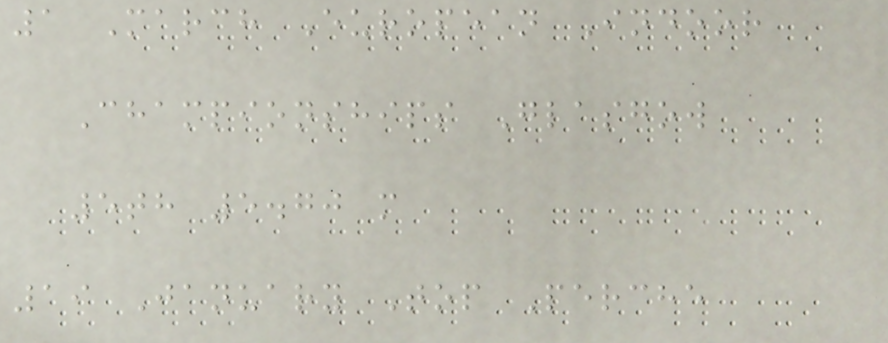1 March European Indoor
Championships Glasgow
5th 5.70 m
19 January Top Perche
